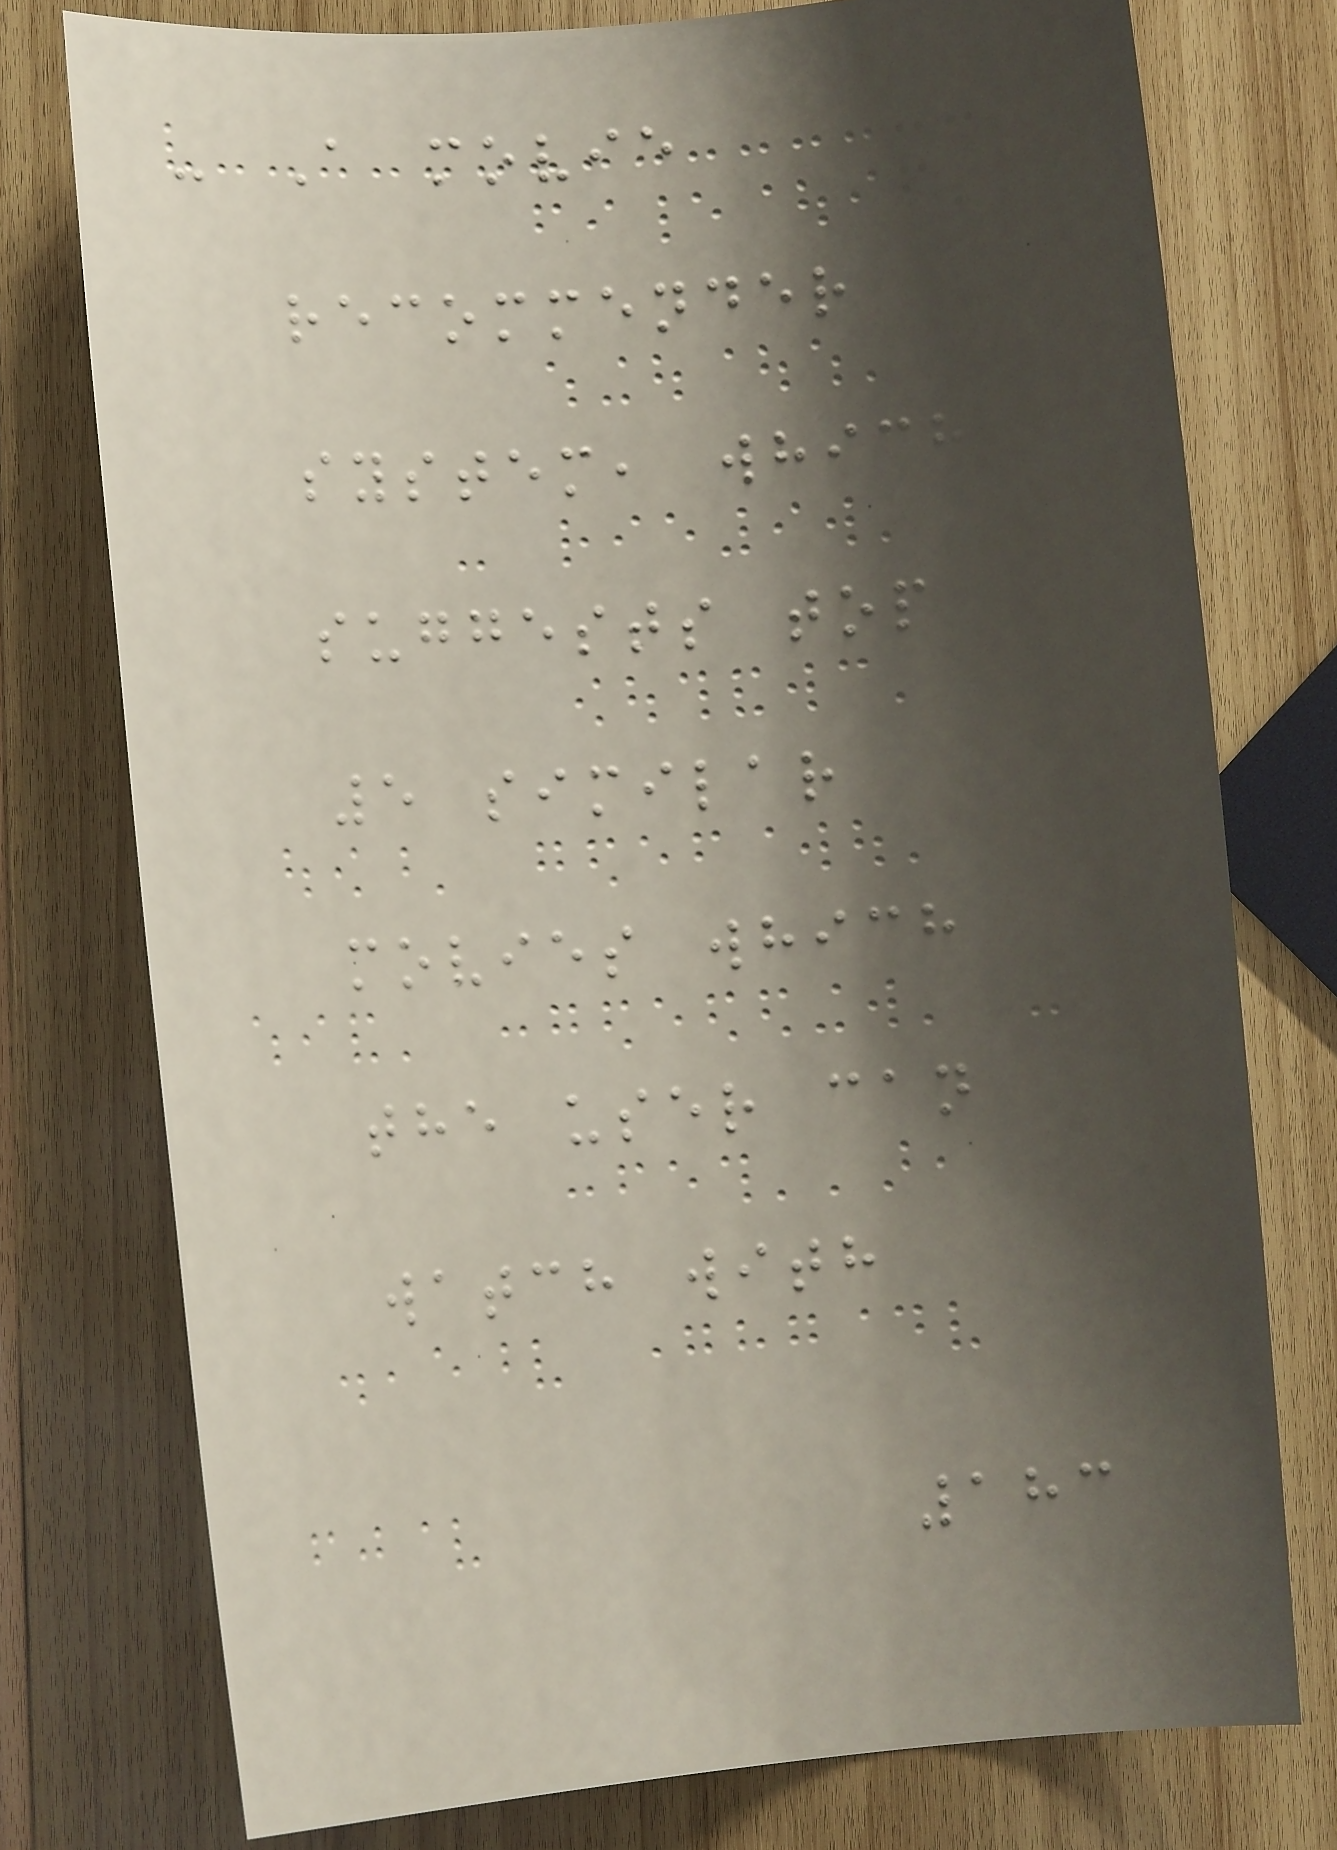- A movie
recommender
system, which
suggests top
5 similar
movies which
the user can
watch with
183
